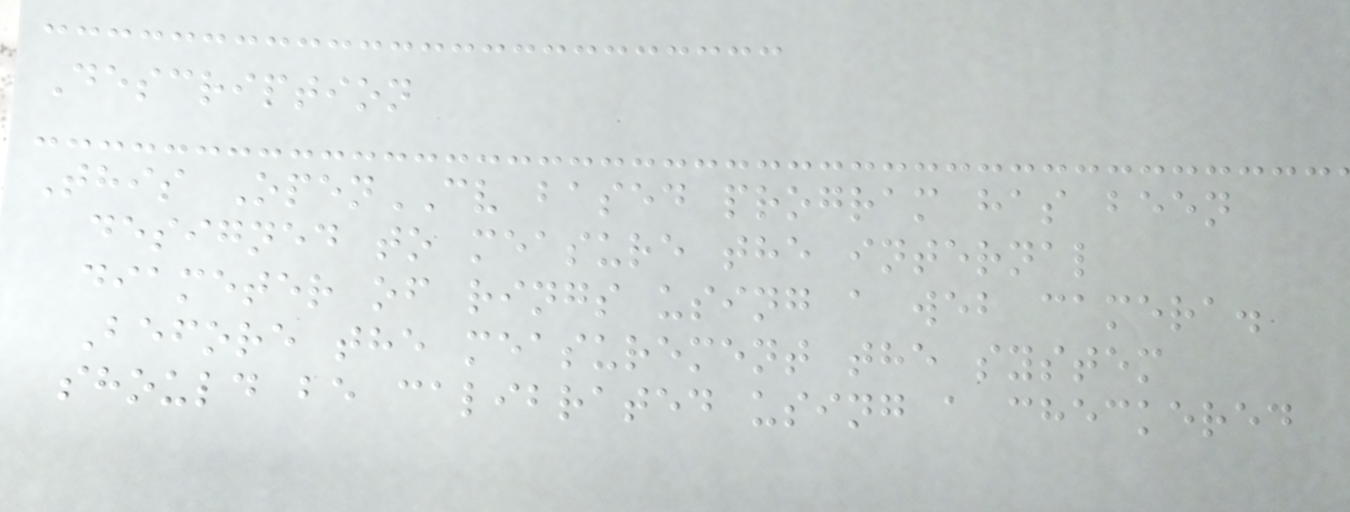Description
This OpenCV based program has been
designed to measure the internal
diameter of rings using a web camera.
Before the measurement the system
should be calibrated using a checkered
